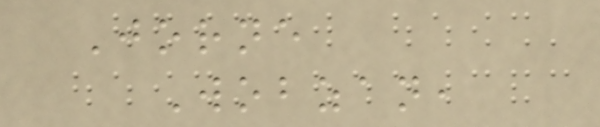Jorne
Wobzan,
